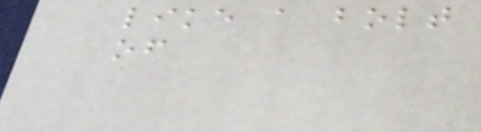like a bolt
of
